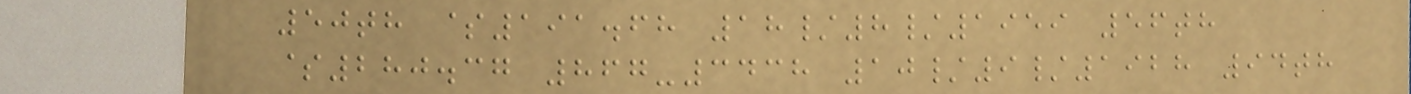50th $191.68 18/8/1959 56th
$280.37 867-3438 10/9/1928 94th
